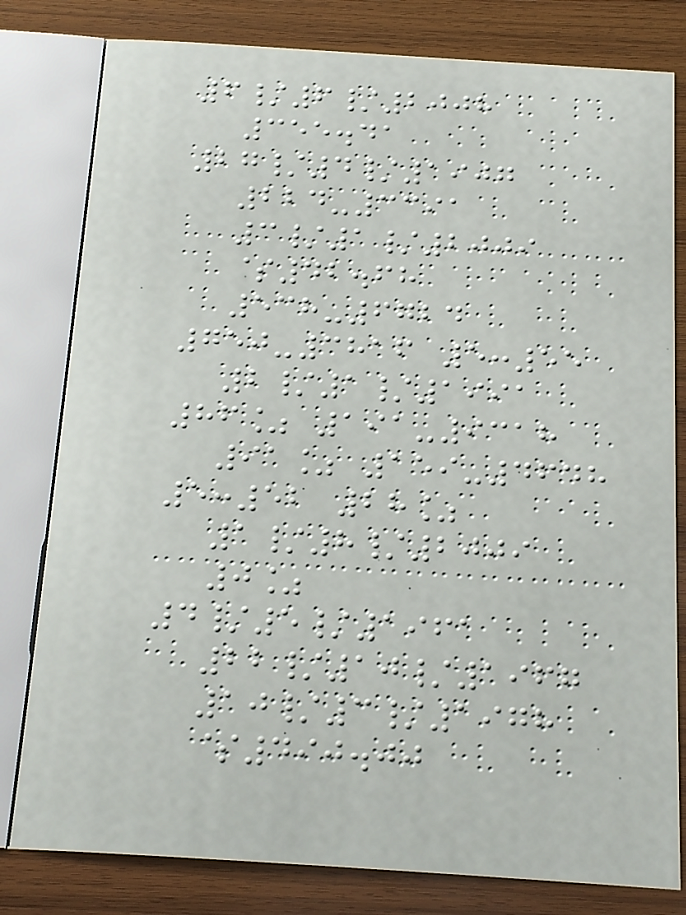6/6/2008
355.41
27/4/1907
224-3391
3/1/2009
$42.68
538-6724
750-3816 5:55
2/1/1991
86% 191-9318
91% 159-4648
5:52 28%
1/8/2009
0%
4/5/1961
22/10/1967
10/3/1978
$490.00
